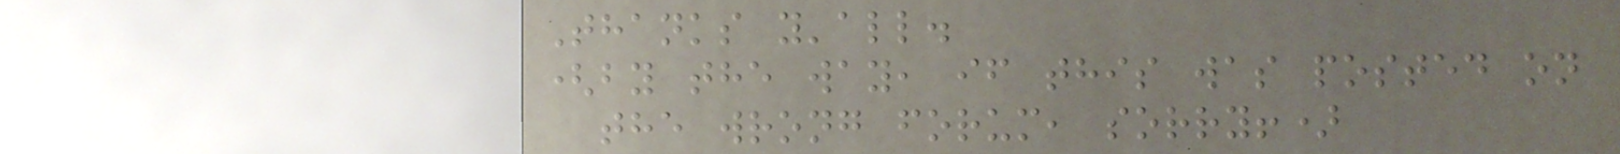Thanks y'all.
(by the way, if this was posted on
the wrong forum, sorry!)
